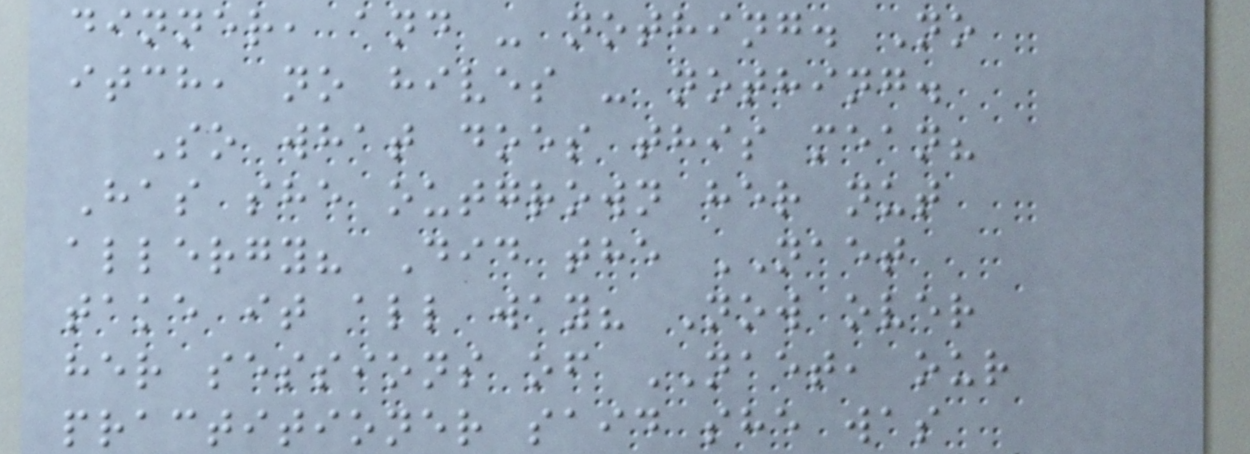dinner, and - nothing. No
itch, no hives - nothing.
So what does this mean?
Has she outgrown her nut
allergy? Did the NAET
take it all way? Now over
her sessions of NAET, our
practitioner said she was
